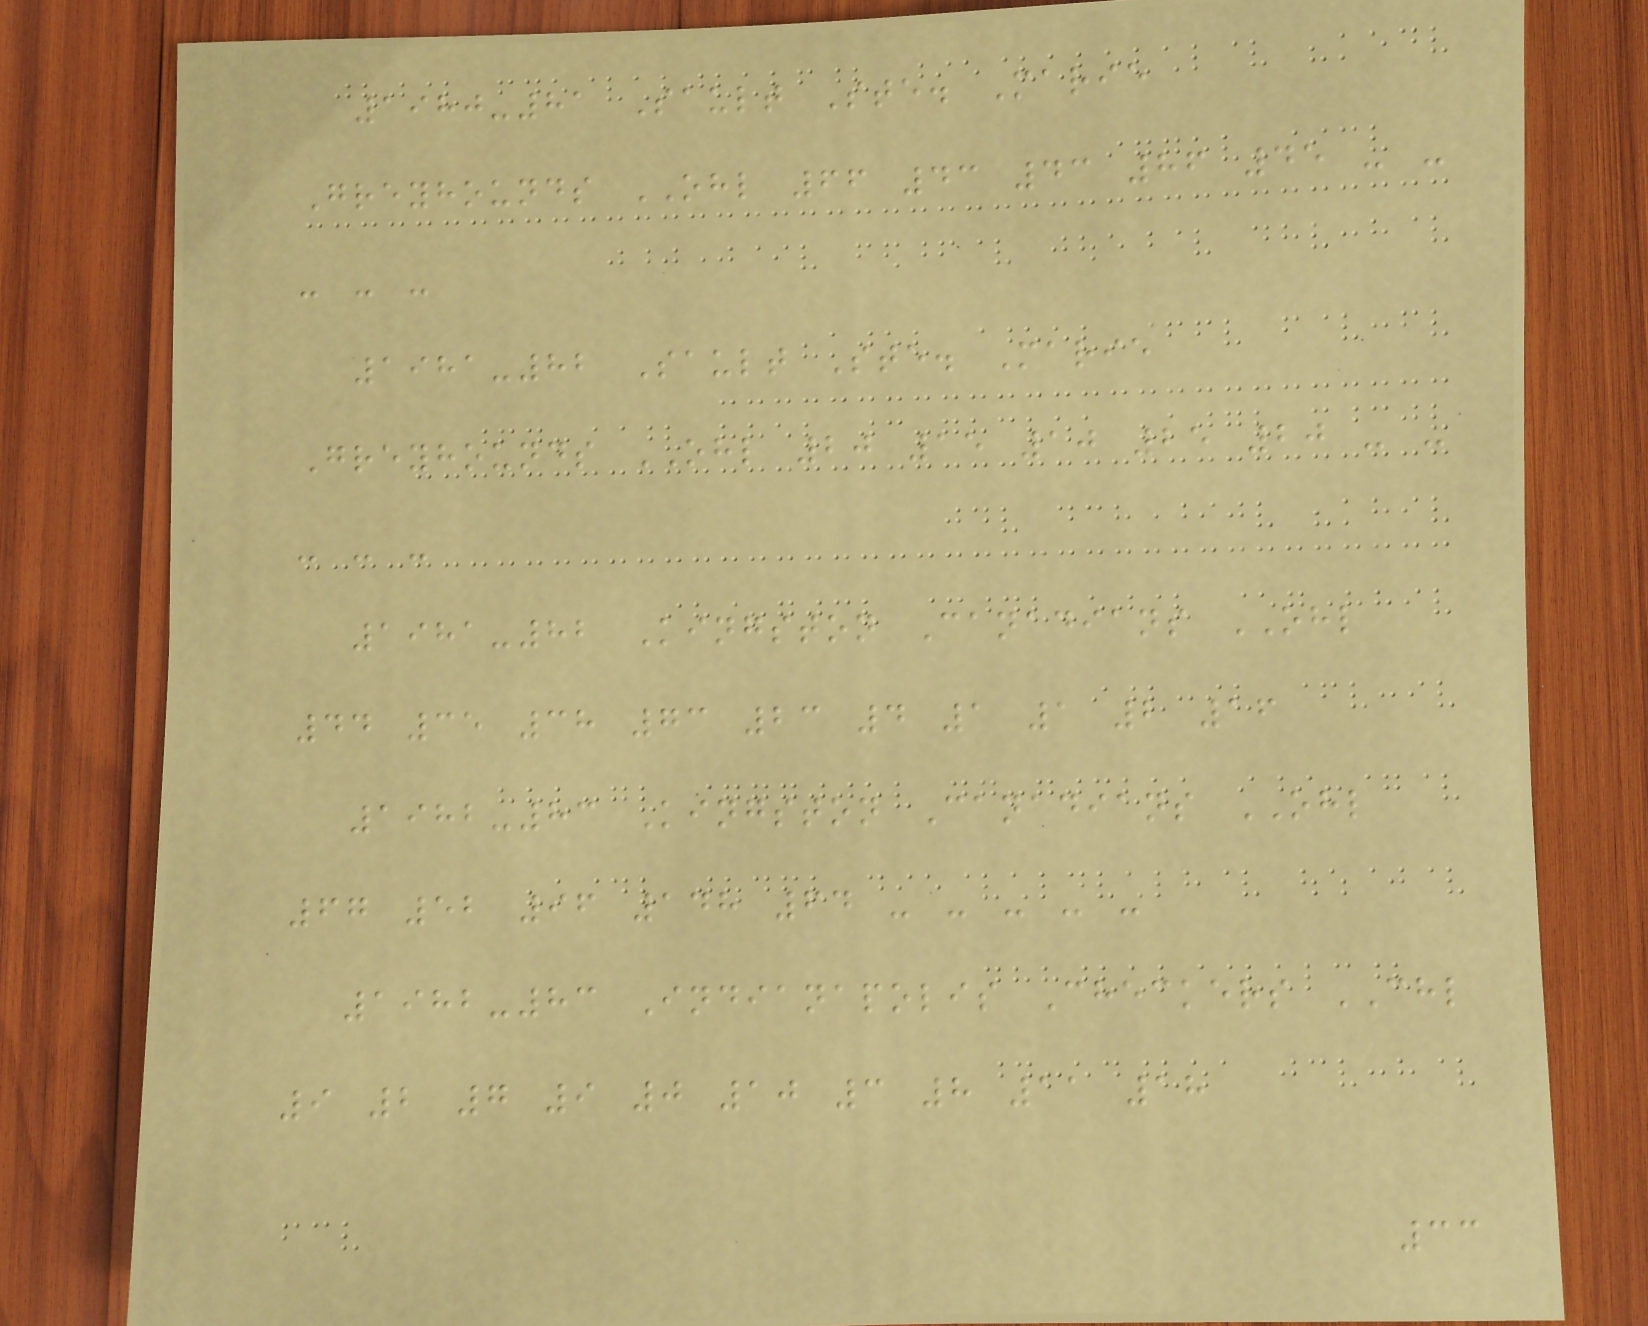1980-81 Sault Ste. Marie
Greyhounds OHL 66 43 43 86 45 - -
- - -
1981-82 Sault Ste. Marie
Greyhounds OHL 20 15 10 25 20 - -
- - -
1981-82 Kingston Canadians OHL
44 35 38 73 23 4 1 1 2 16
1982-83 Kingston Canadians OHL
67 52 96 148 64 - - - - -
1982-83 Indianapolis Checkers CHL
9 2 7 9 0 10 3 8 11 18
33
